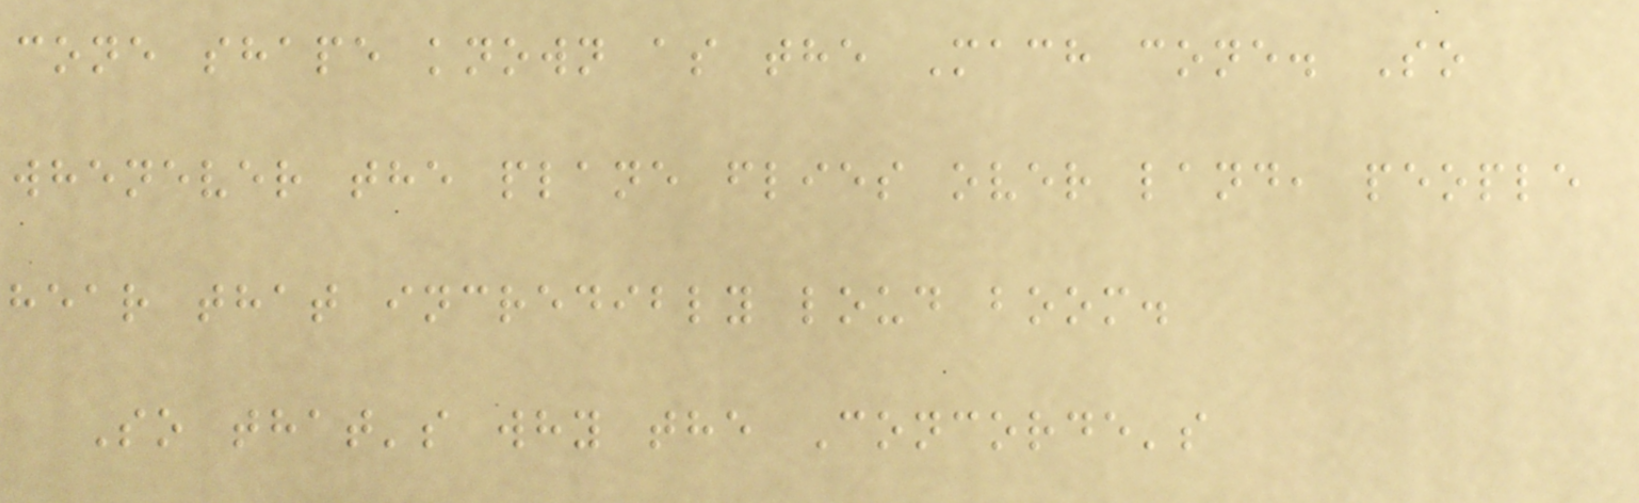cone shape known as the Mach cone. So
whenever the plane flies over land, people
hear that incredibly loud boom.
So that's why the Concorde's
